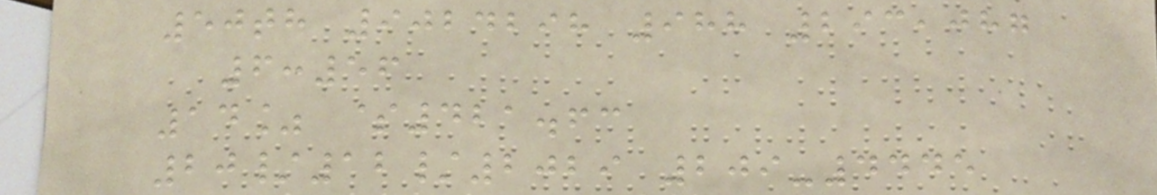50th 9024298 988 293,087
6:56
14% $421.63
20/12/2029 209-4445
